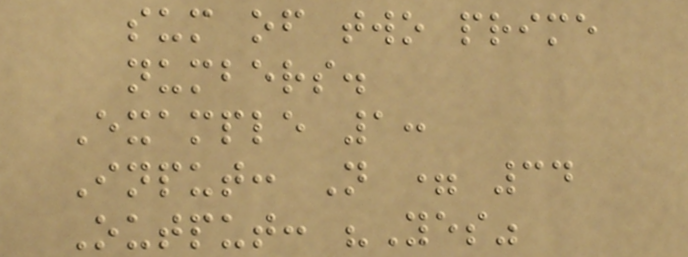sum of two prime
numbers.
Example 1:
Input: N = 34
Output: "Yes"
